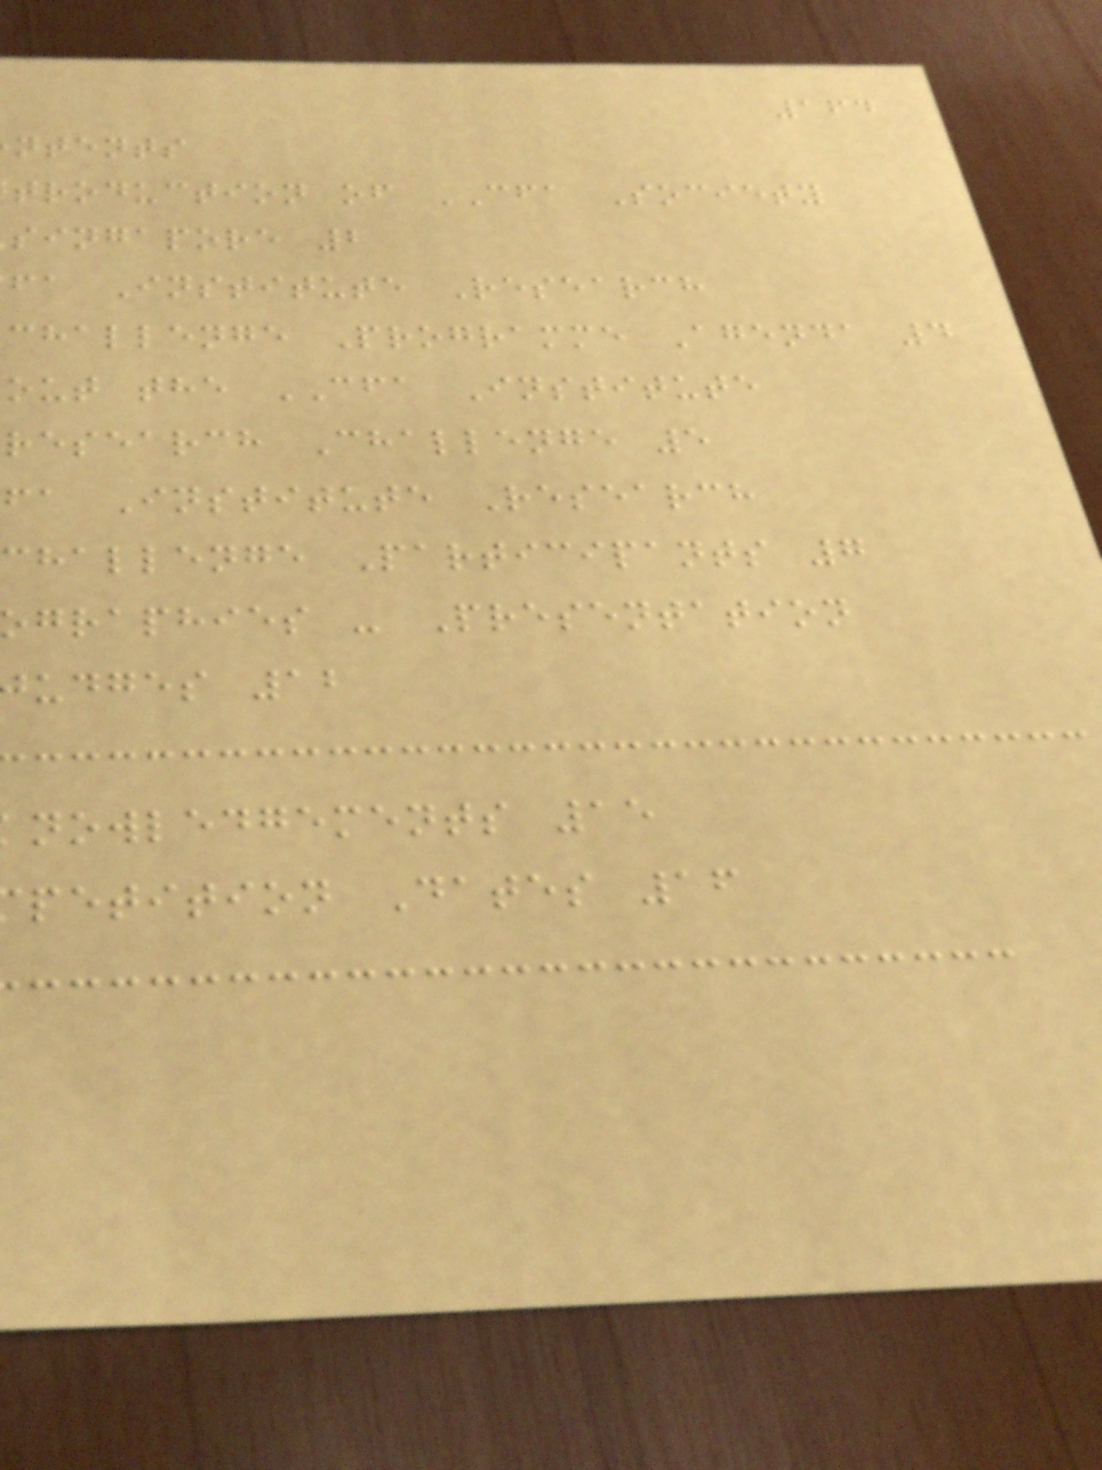164
ntents
troduction of CFA Society
singapore 2
fa Institute Research
challenge Programme Agenda 4
out the CFA Institute
research Challenge 5
fa Institute Research
challenge Participants 7
ographies - Presentation
udges 12
nowledgements 15
petition Dates 16
